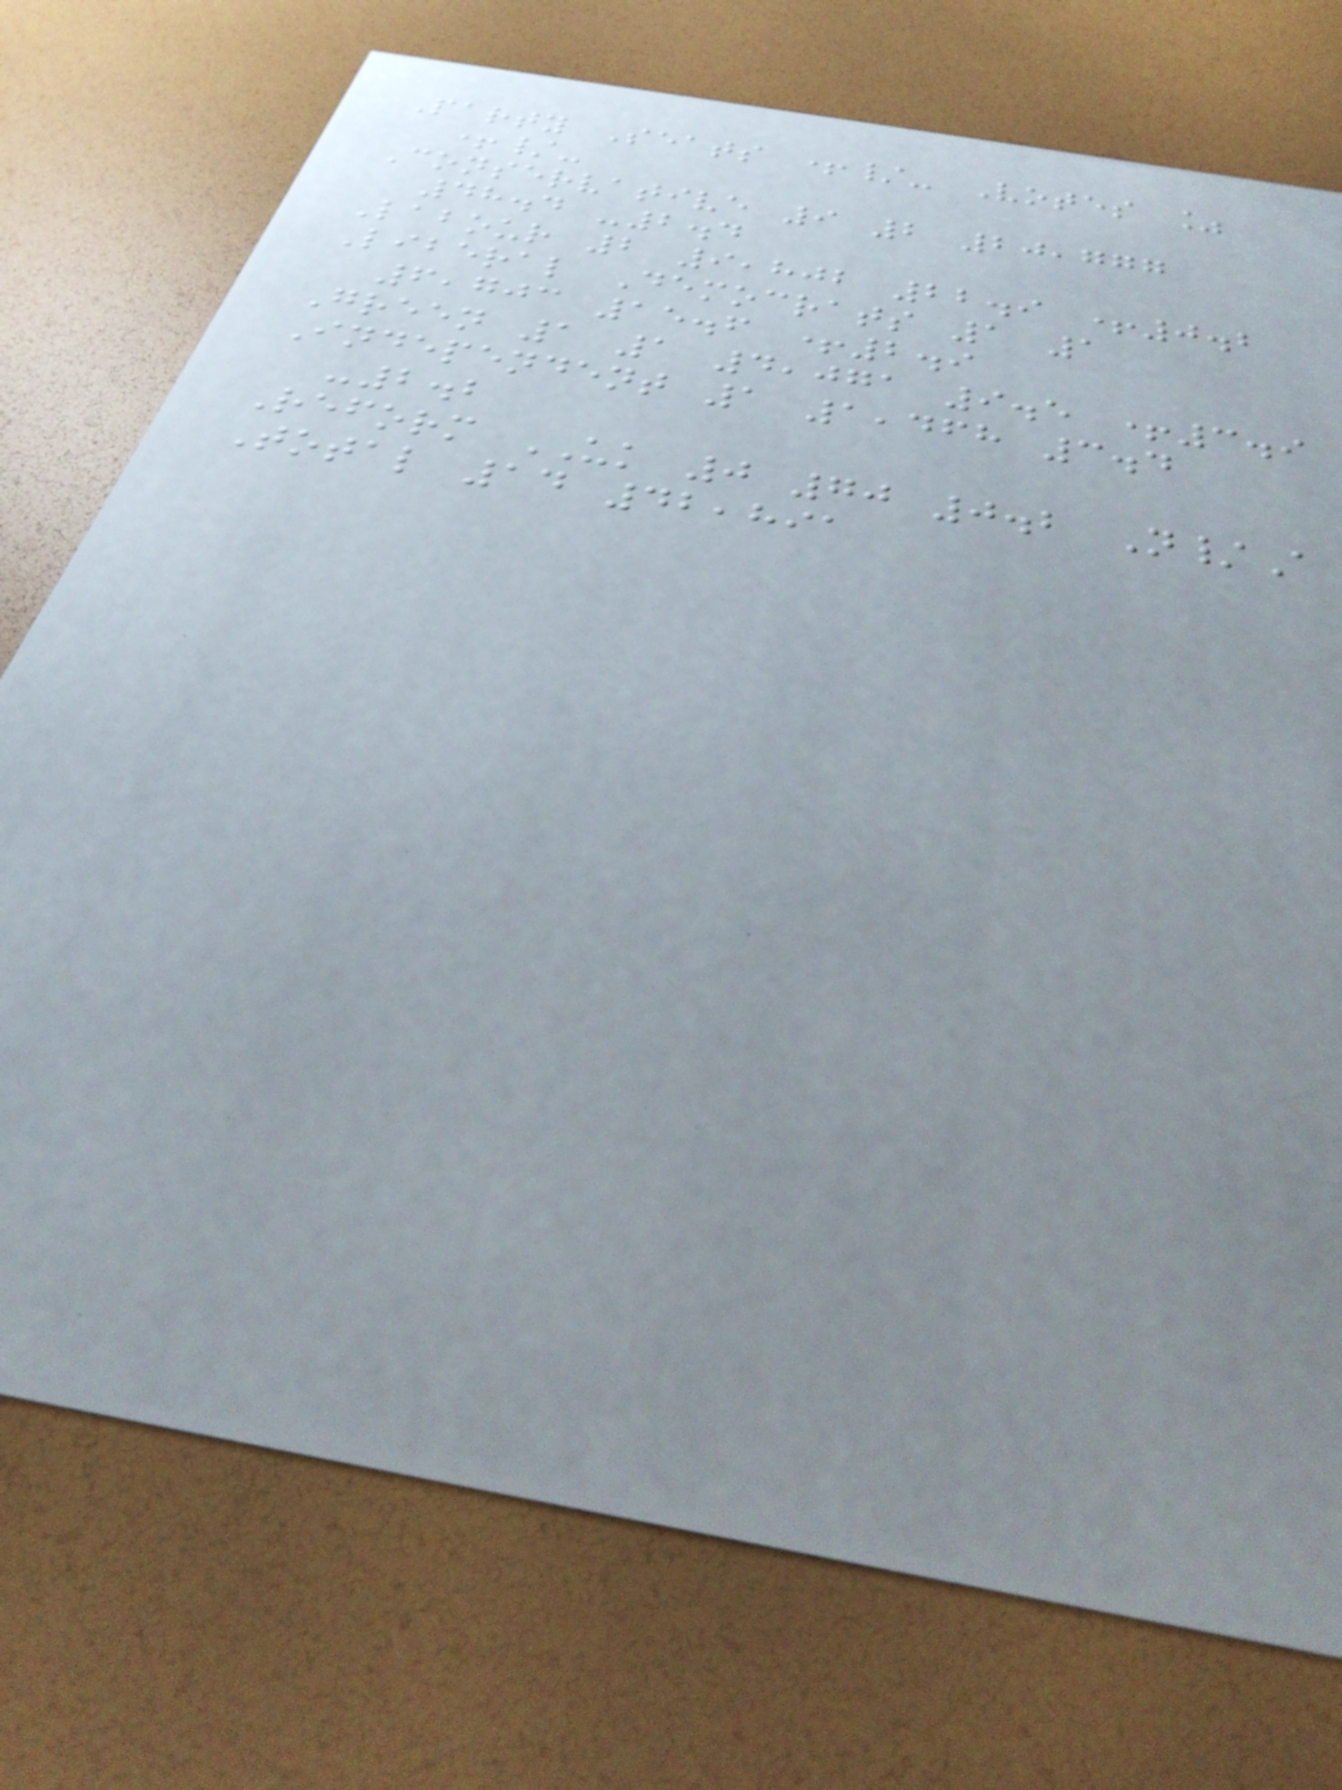Party Seats +/- Votes %
+/-
Conservative 9 2 20,777
48.4 -2.4
Labour 2 9,802 22.9 +0.2
Liberal Democrats 1 1
6,703 15.6 +2.9
Green 1 1 4,071 9.5 +3.9
Independent 1 1,468 3.4
-2.2
Reform UK 0 70 0.2 N/A
Total 14 42,891
